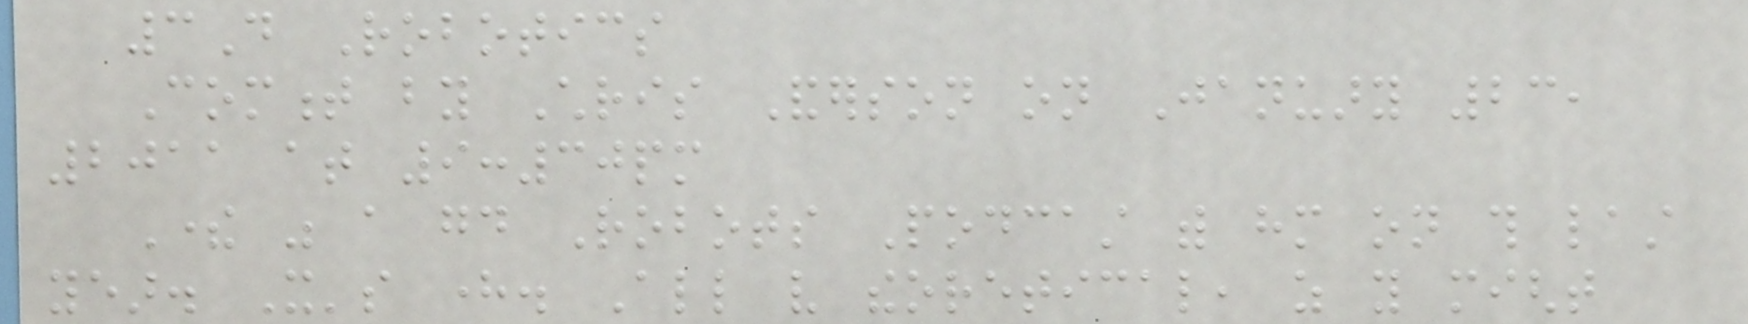3D Robotics
Comment by Chris Anderson on January 23,
2011 at 9:30pm
There was a good Robots Podcast with him on this last
year. It's here. All very theoretical, as you might
